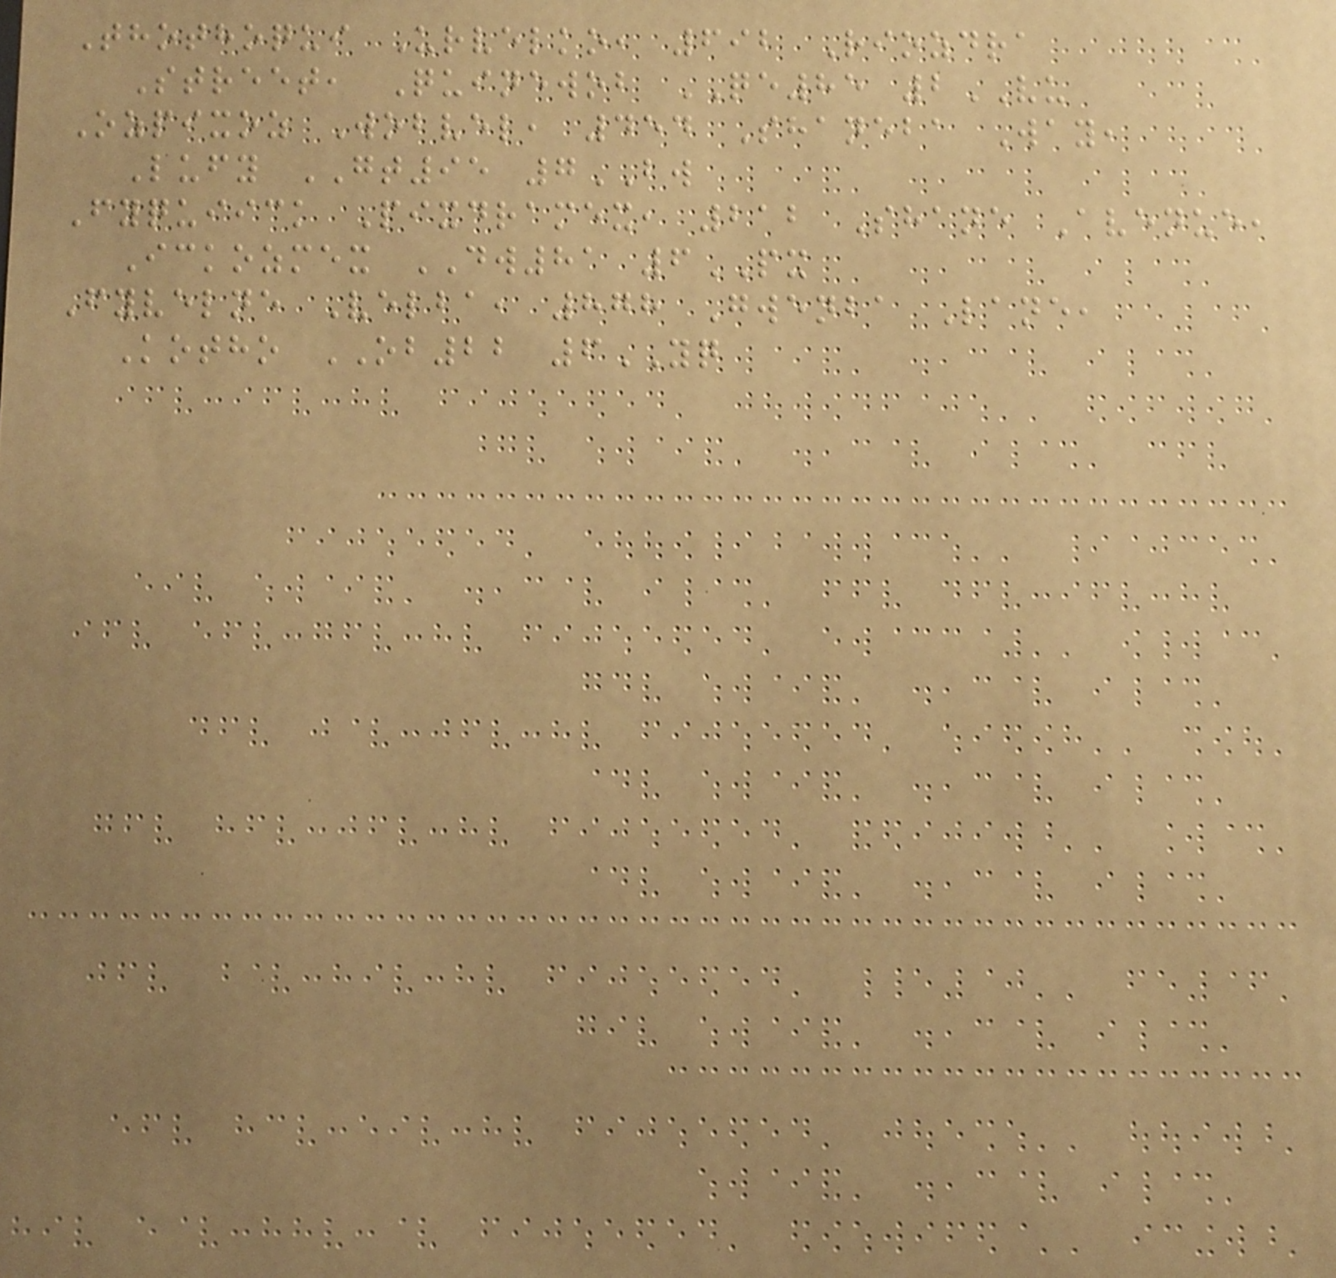Thothoqui Urvelko, 692 Riozdra
Street, Quinewob QE85 2VU
Ozpixoz Wobvel, 454 Shaneba Way,
Lufy GT95 7BW
Fyquiick Pixdramex, 212 Shane Avenue,
Ickozmex DW81 6PX
Fyvelne Velba, 878 Gwenba Lane,
Kotho OB22 6YQ
